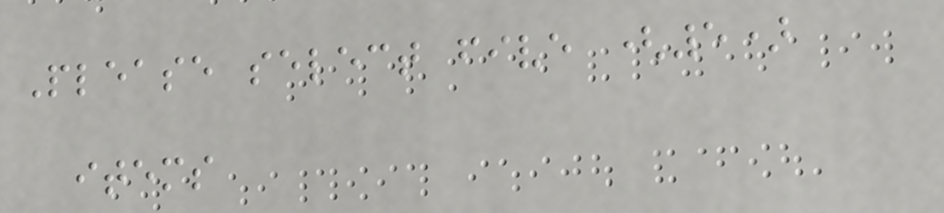Please select five (5)
items
